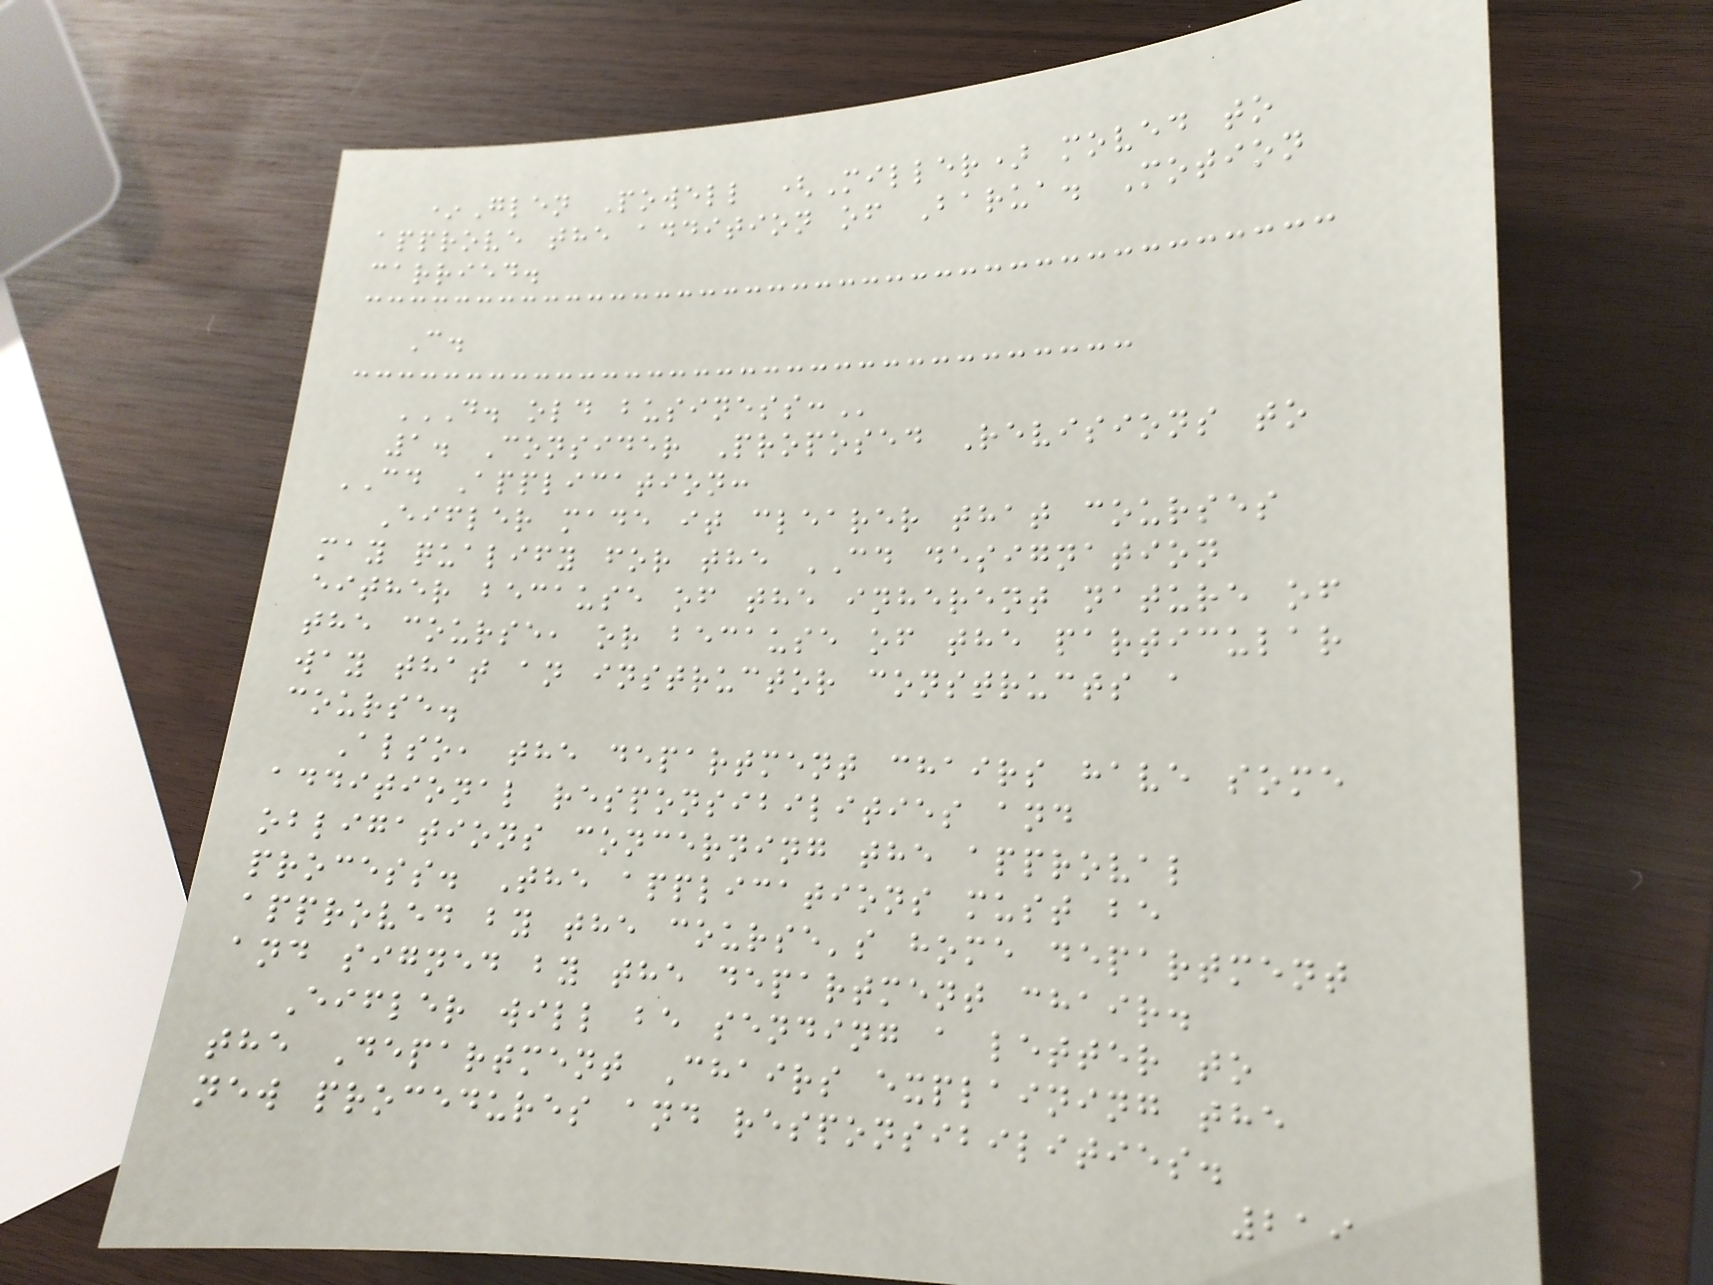*Glen Powell (Miller) moved to
approve the addition of Barua. Motion
carried.
C.
D. OLD BUSINESS:
1. Consider Proposed Revisions to
CD Application:
Eifler made it clearer that courses
may qualify for the CD designation
either because of the inherent nature of
the course, or because of the particular
way that an instructor constructs a
course.
Also, the department chairs have some
additional responsibilities and
obligations concerning the approval
process. The applications must be
approved by the course's home department
and signed by the department chair.
Eifler will be sending a letter to
the Department Chairs explaining the
new procedures and responsibilities.
219
